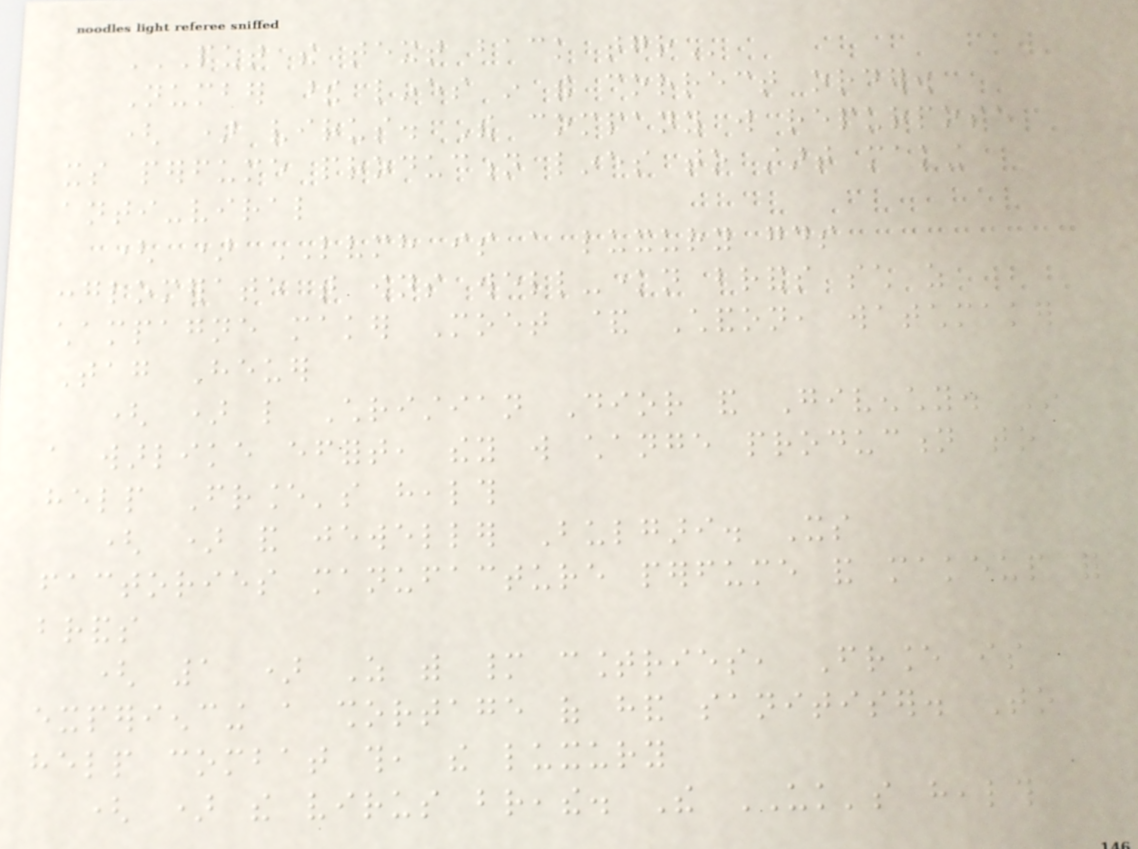PUT THE TEXT BACK TOGETHER
Number these lines in the correct order.
( ) virus. The company will repurpose
its perfume production lines to start making
anti-viral
( ) LVMH is a luxury goods
conglomerate that owns well-known brands such as
champagne maker Moet & Chandon, watchmaker
Tag Heuer
( ) like Christian Dior and Givenchy. In
a warlike effort, they will change production to
help France's health
( ) and jeweller Bulgari. Its
factories manufacture perfume and makeup for
brands
( 1 ) As with many countries, France is
experiencing a shortage of hand sanitiser. To
help combat this, the luxury
( ) the virus breathe. The UK's health
